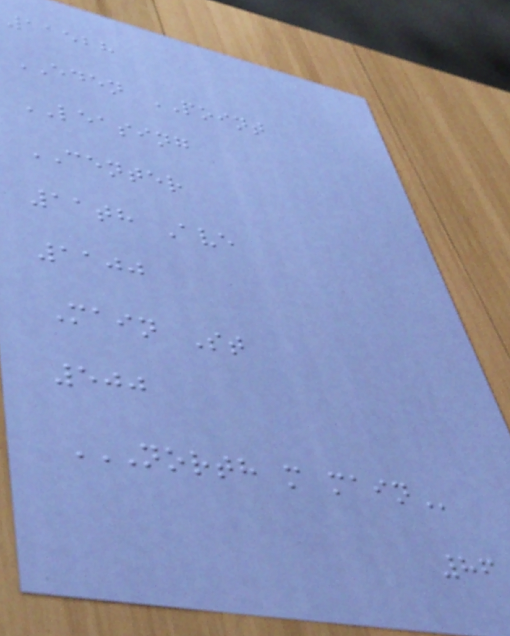11528
EDEN POINT
LEASING
CENTER
11th Ave
1100
Main St
500
NORTH M MAIN
86
